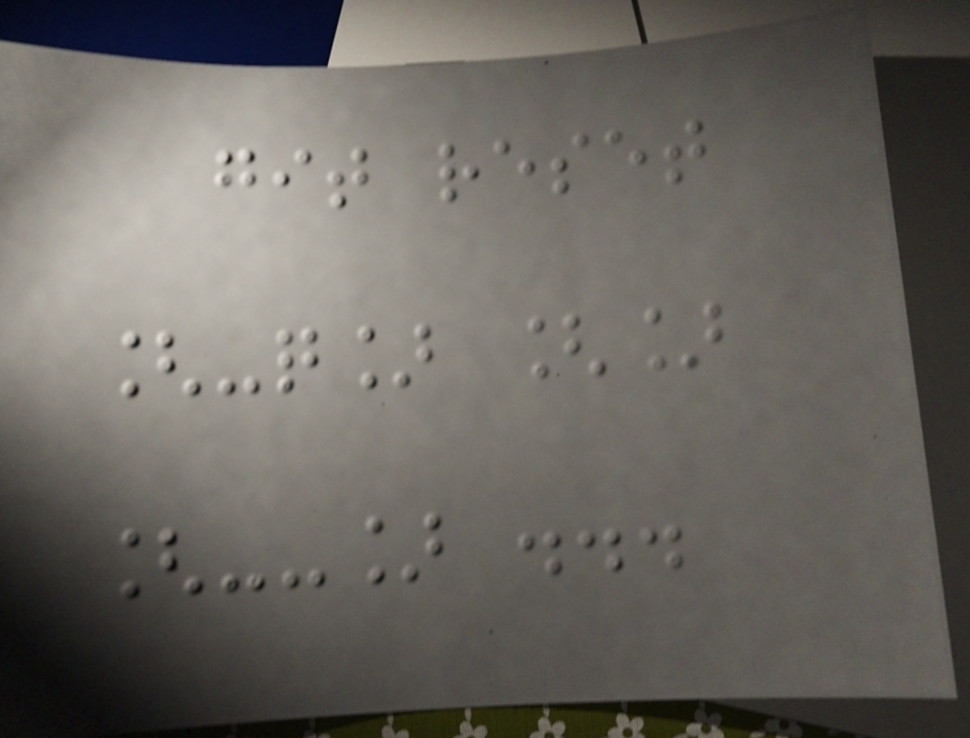git reset
[-q] []
[--] ...
